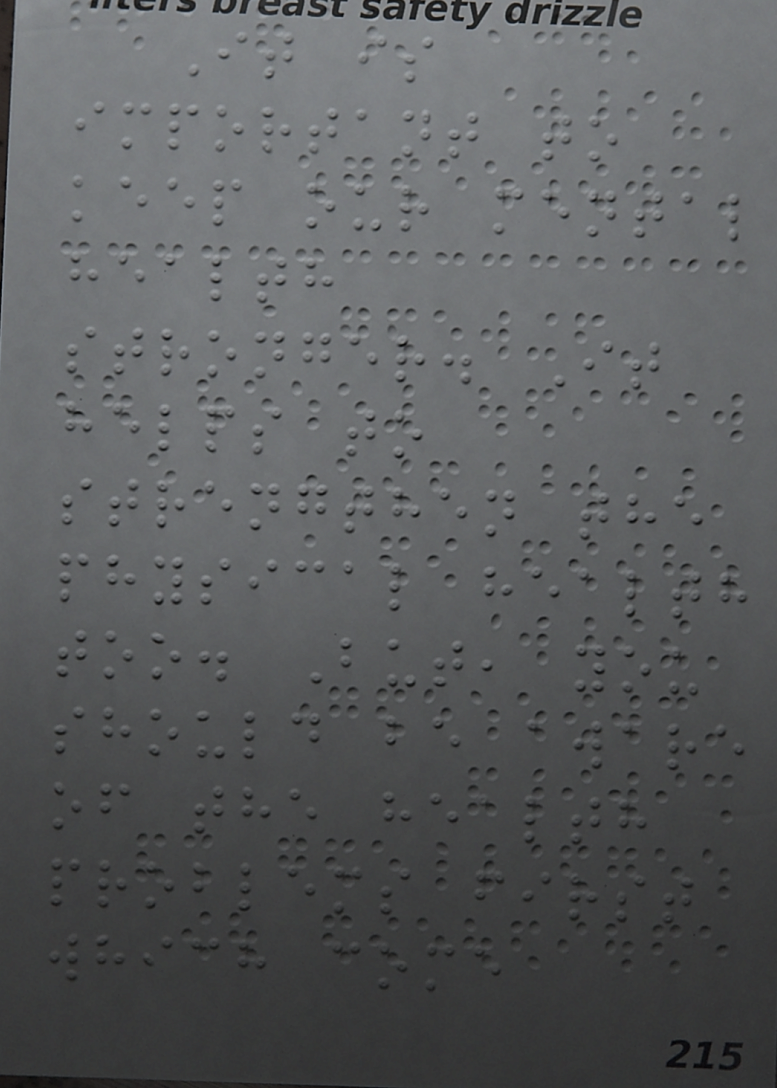It is
important to
keep our mental
health
stronger. It
helps to
strengthen the
physical health
too. But, you
should be aware
of the health
problems first
which come
